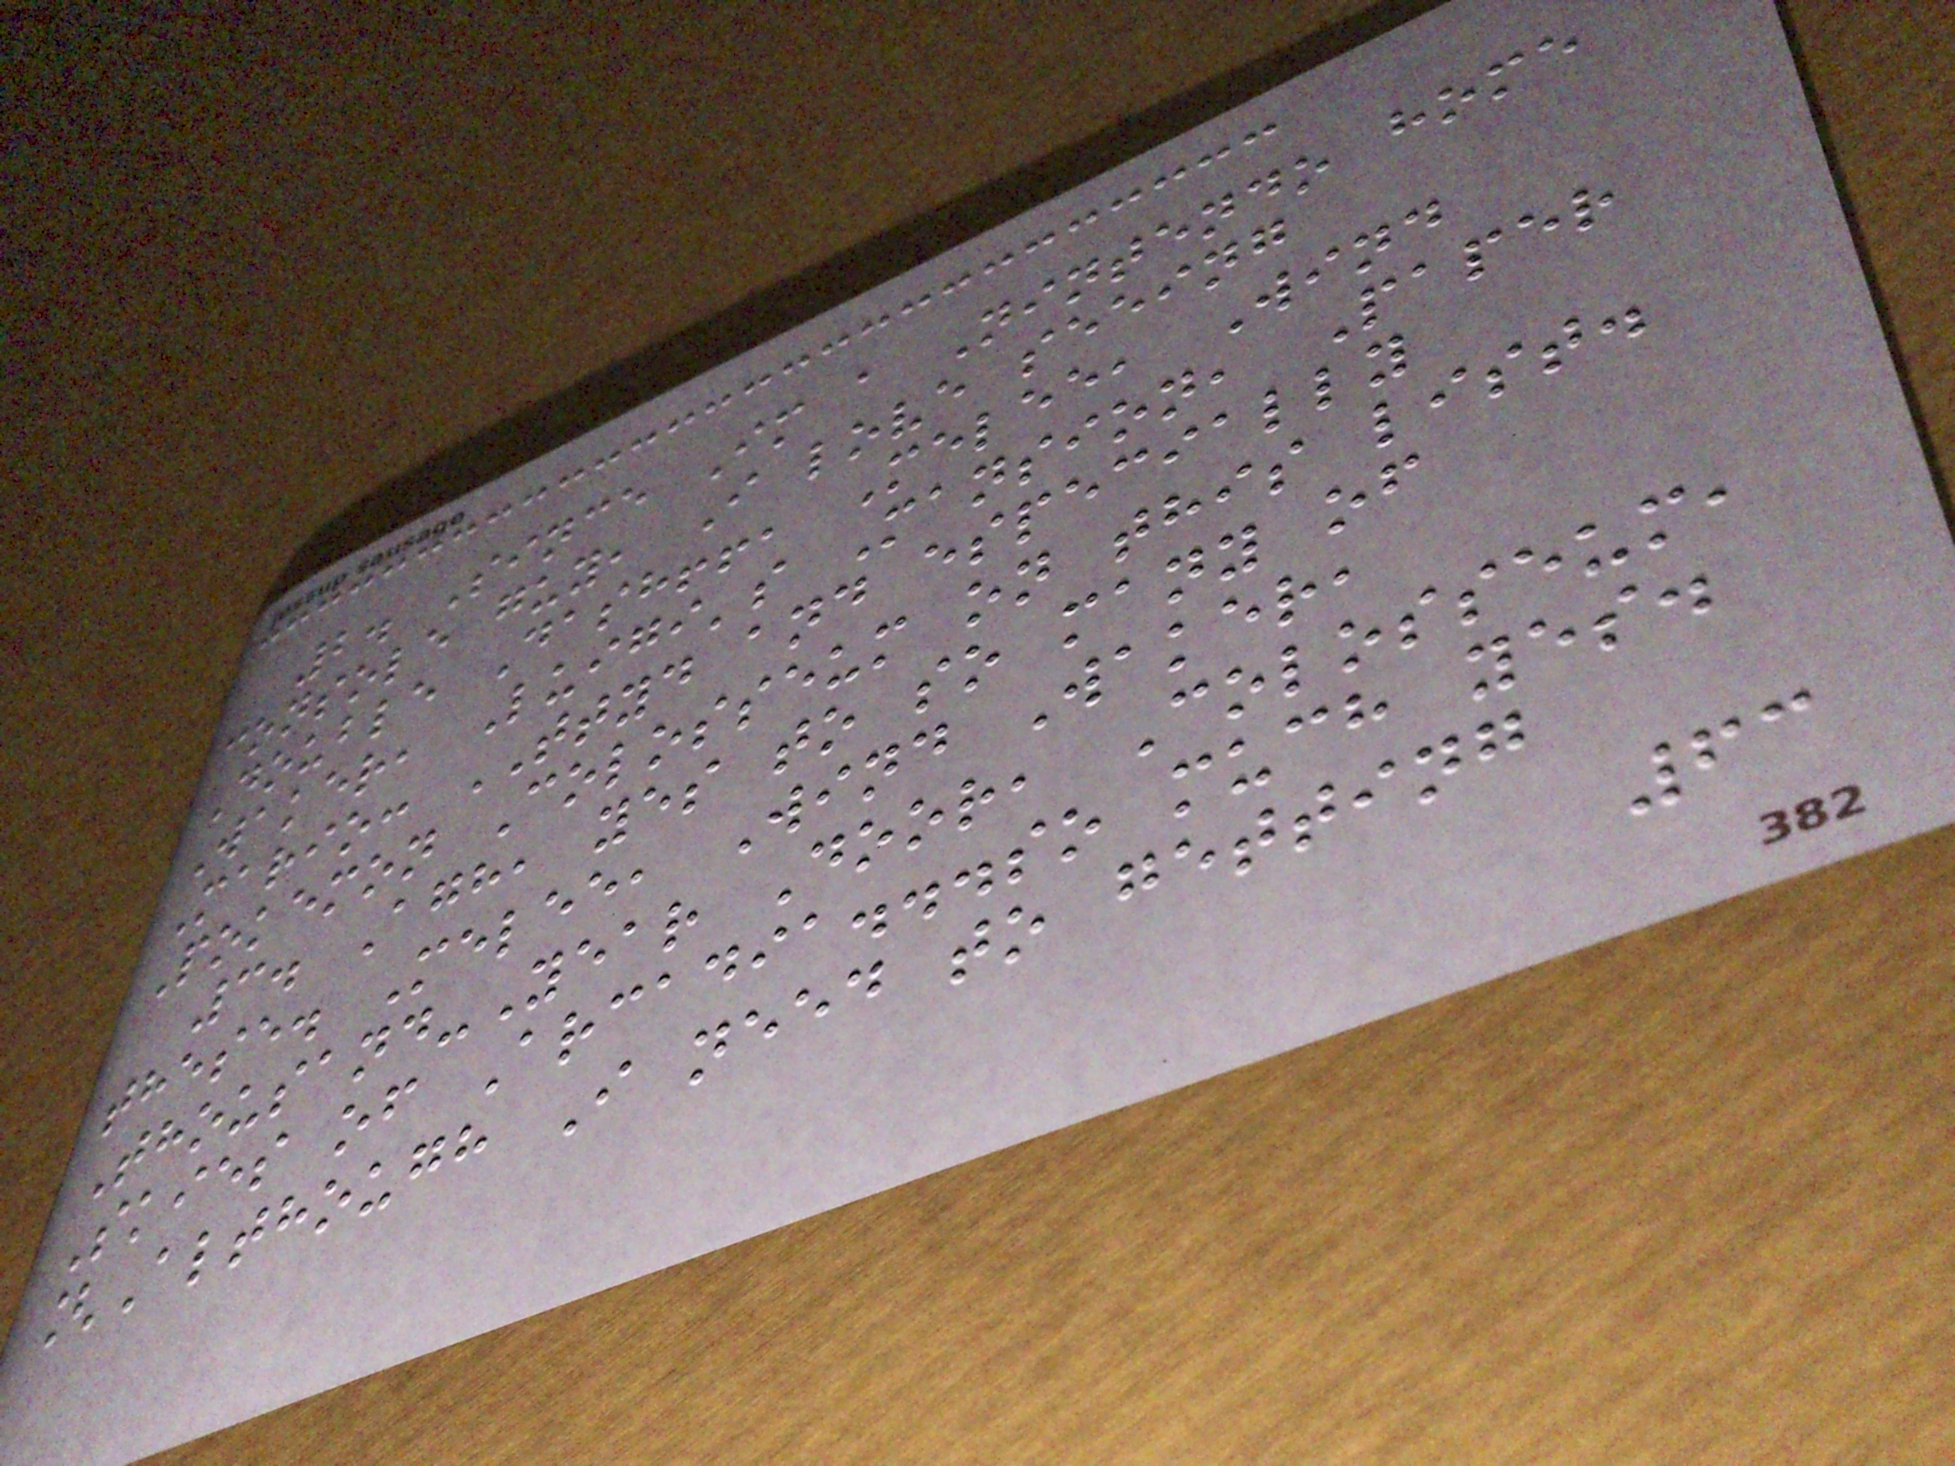2. Since Im a Nintendo home
console guy, I love seeing
Double Dash!!, Melee, Wind
Waker, Luigi's Mansion, Paper
Mario: TTYD and especially
Pokemon Colosseum on this list.
3. Agh, yes to so many of
these. Melee, Wind Waker,
Thousand-Year Door, Colosseum,
Skies of Arcadia...so much yes.
[Although I need to getting
63
